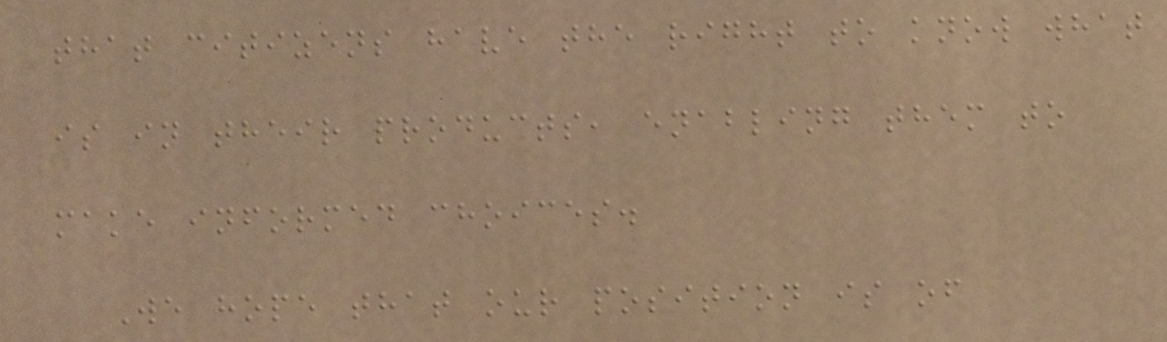that citizens have the right to know what
is in their products, enabling them to
make informed choices.
We hope that our position is of
